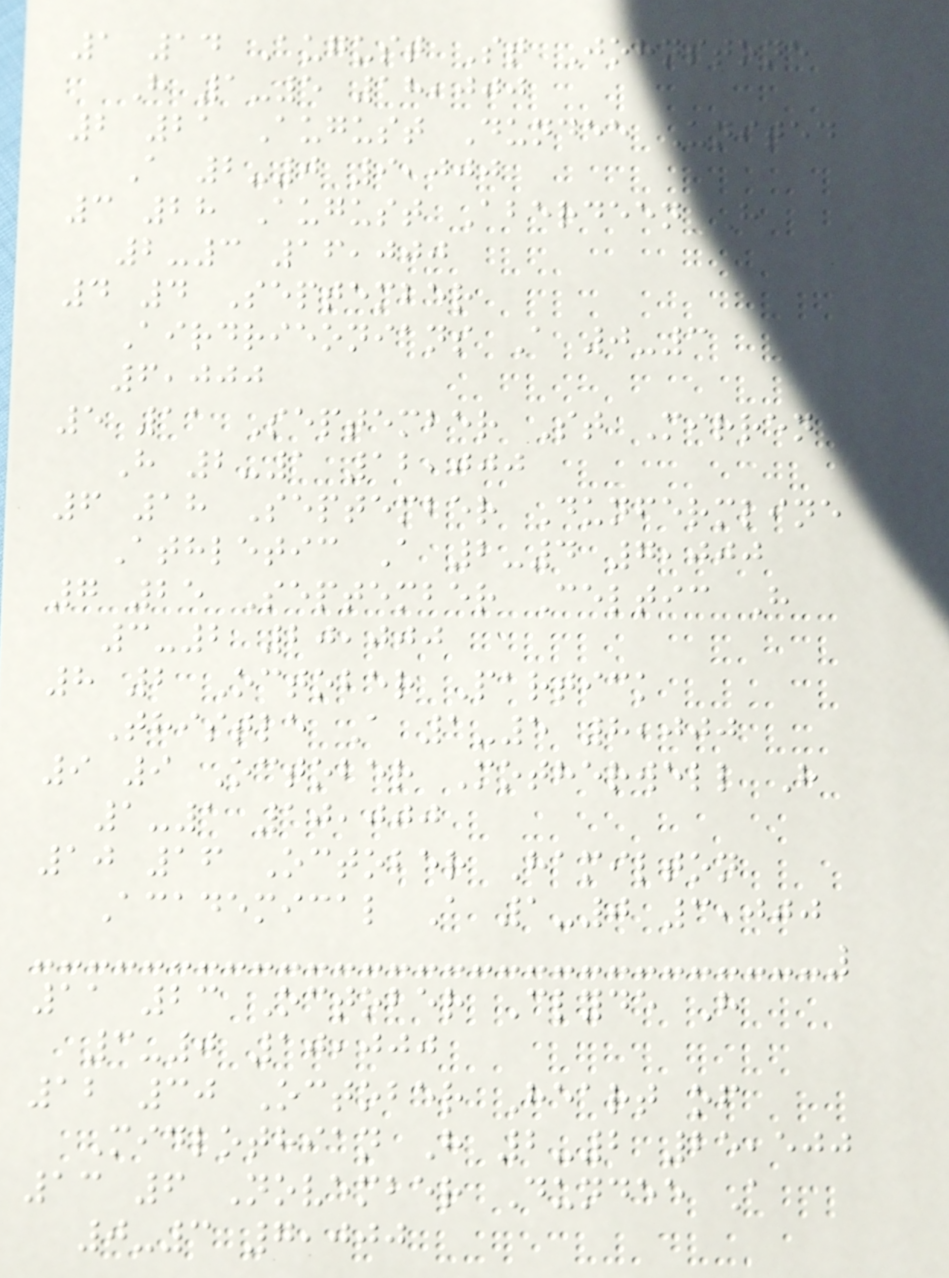1 14 August St Johnstone
H 1-5 18,000
2 21 August Dundee United
A 2-0 9,000
3 28 August Aberdeen H
2-3 16,000
4 4 September
Airdrieonians A 0-3
6,000
5 11 September St Mirren
H 2-1 12,000
6 18 September Dunfermline
Athletic A 2-4 7,000
7 25 September Celtic H
3-2 20,000
8 2 October Partick
Thistle A 1-5 8,000
9 9 October Motherwell H
1-1 10,000
10 16 October Hamilton
Academical A 1-0 3,000
11 23 October Clyde H
3-0 10,000
12 30 October Heart of
Midlothian H 2-2 25,500
13 6 November Dundee A
0-3 7,000
